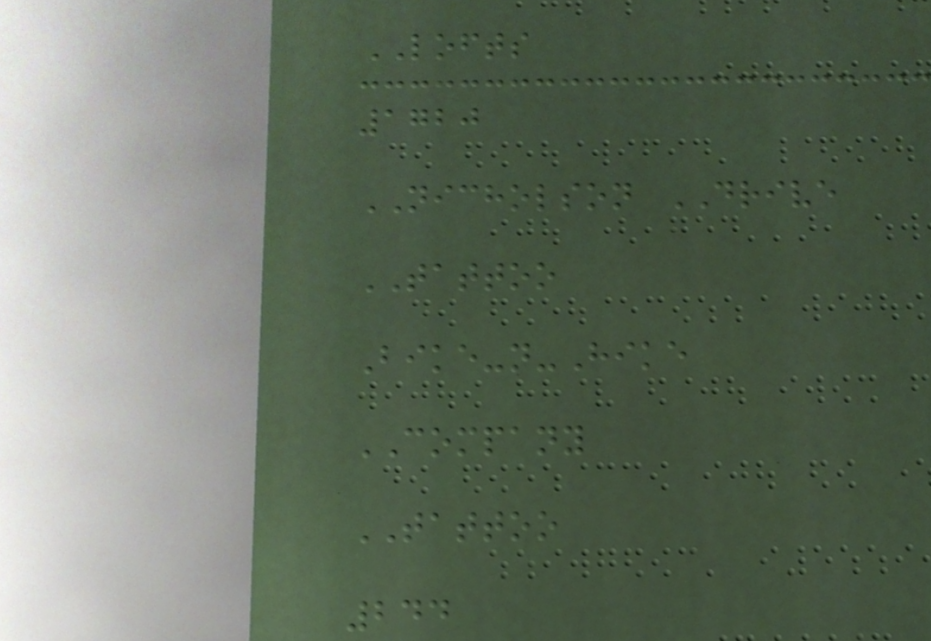LOFTS
1720
NICHOLSON DRIVE
TATTOO
Bike-n-Hike
COMPANY
TATTOO
244
